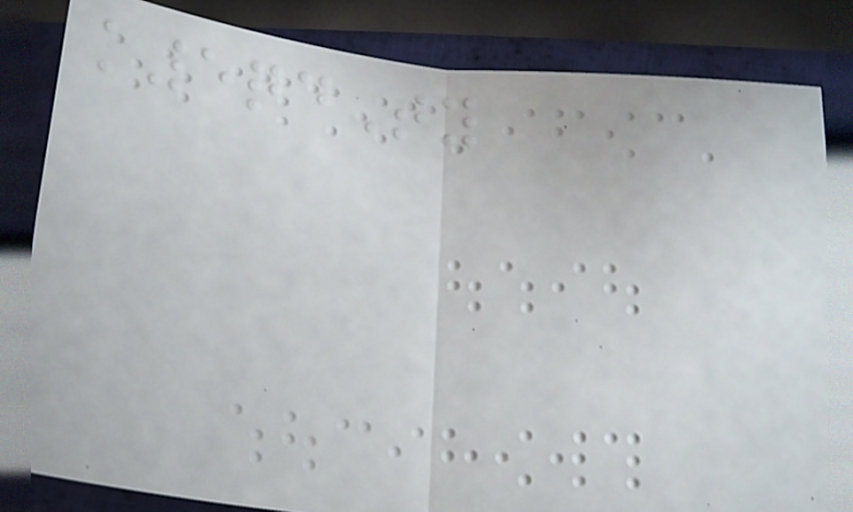k5qdTy
